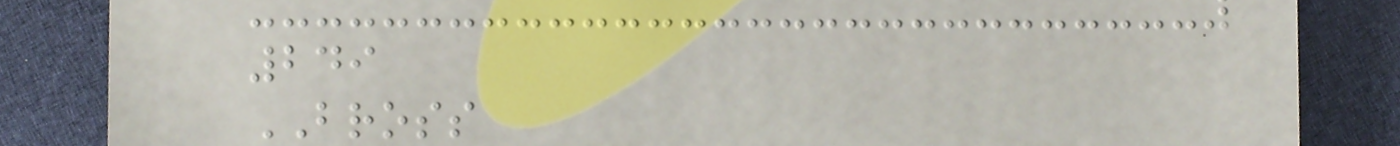249
BROSS
